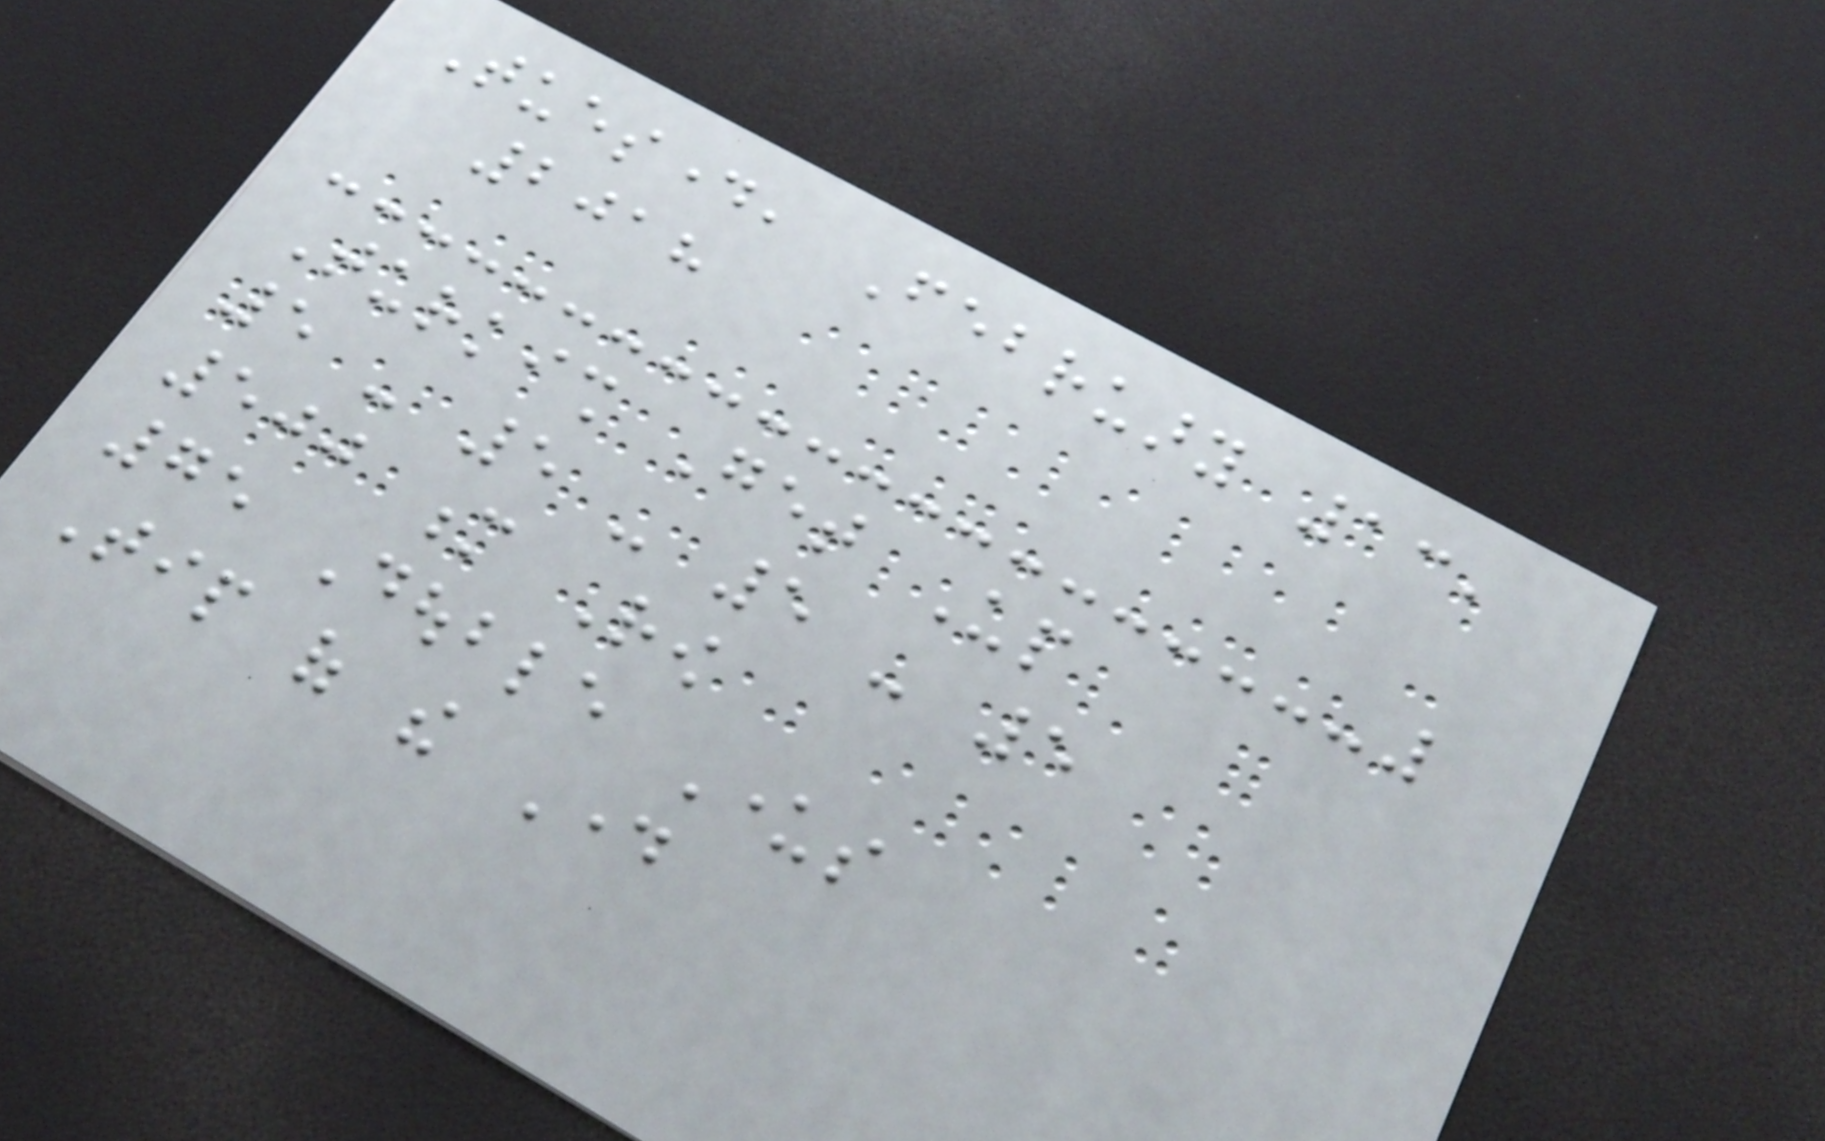Tuesday, February 13,
2018
Turkish Get Up
5 - 5 - 5 - 5
500 m Row
75 Double Unders
Tip of the Day
